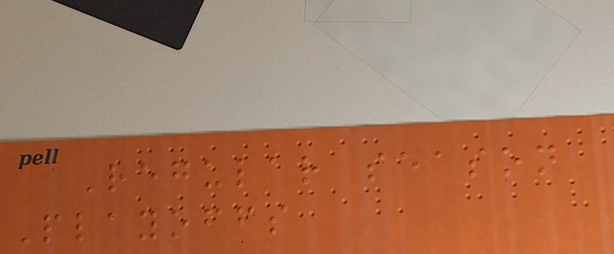Regular season
Playoffs
